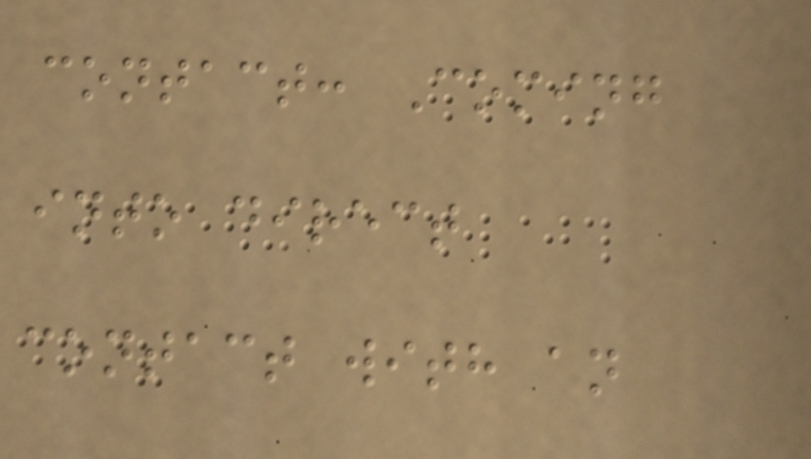contact: Coming
into direct
contact with an
